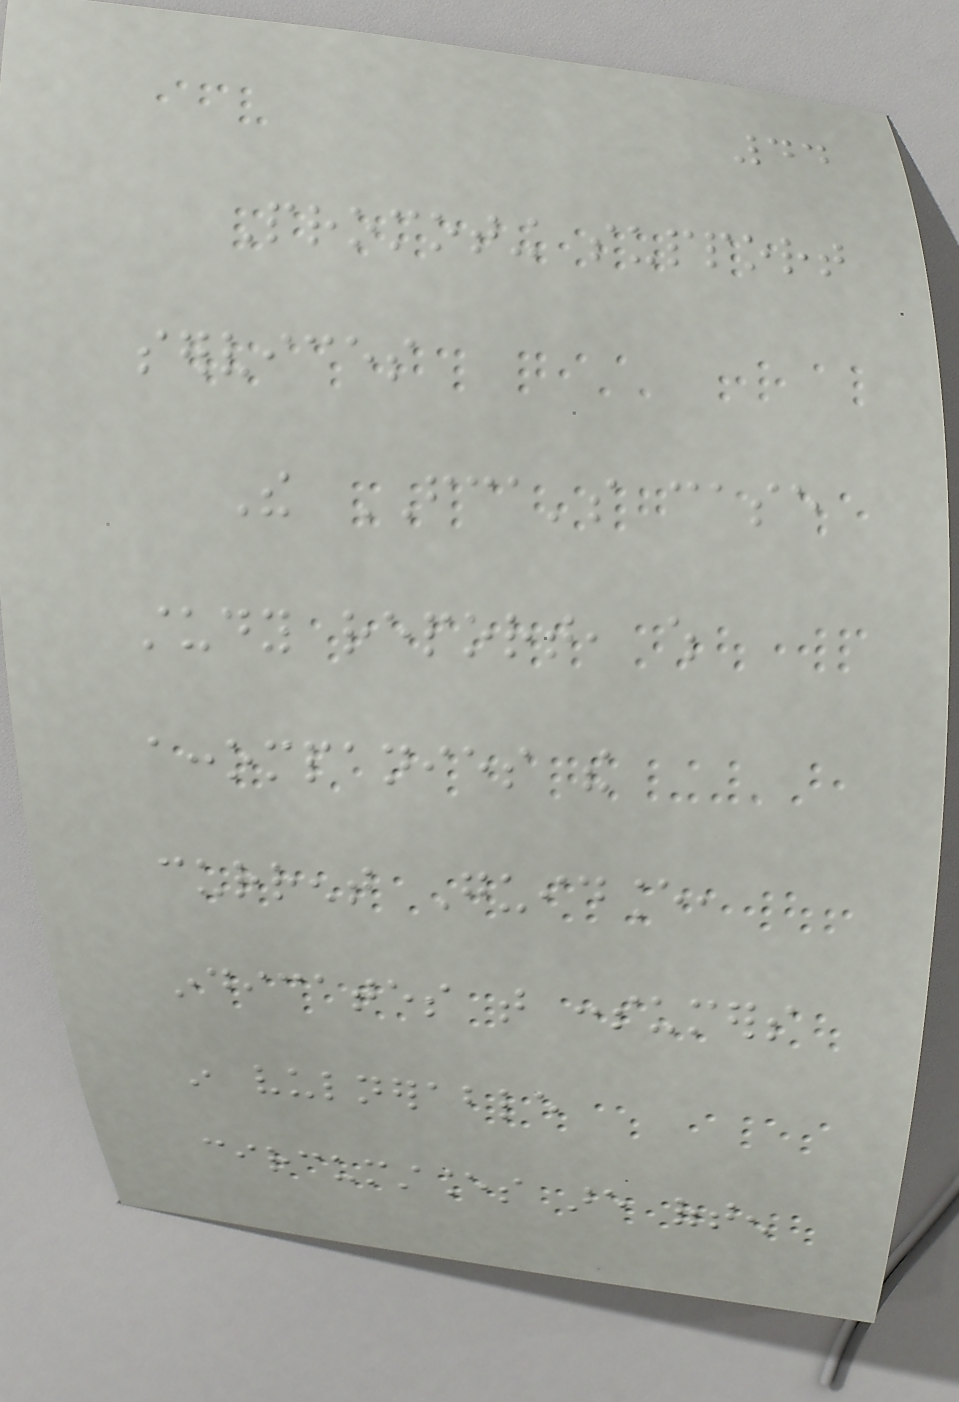44
Promoting support
services
The FCA's case
study report, which
accompanies the
current Guidance,
indicates that consumers
in vulnerable
circumstances are often
